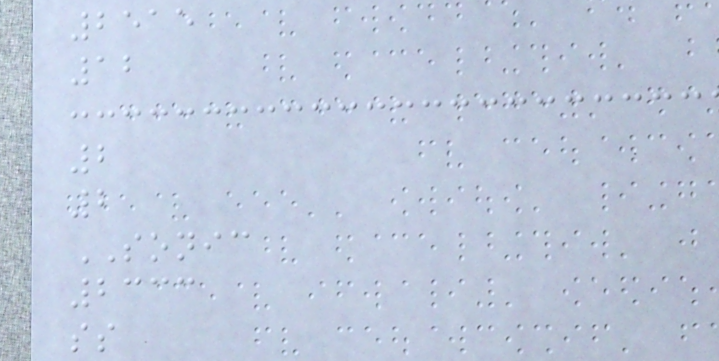2515
12
2
2
SONIC
2333
ss
